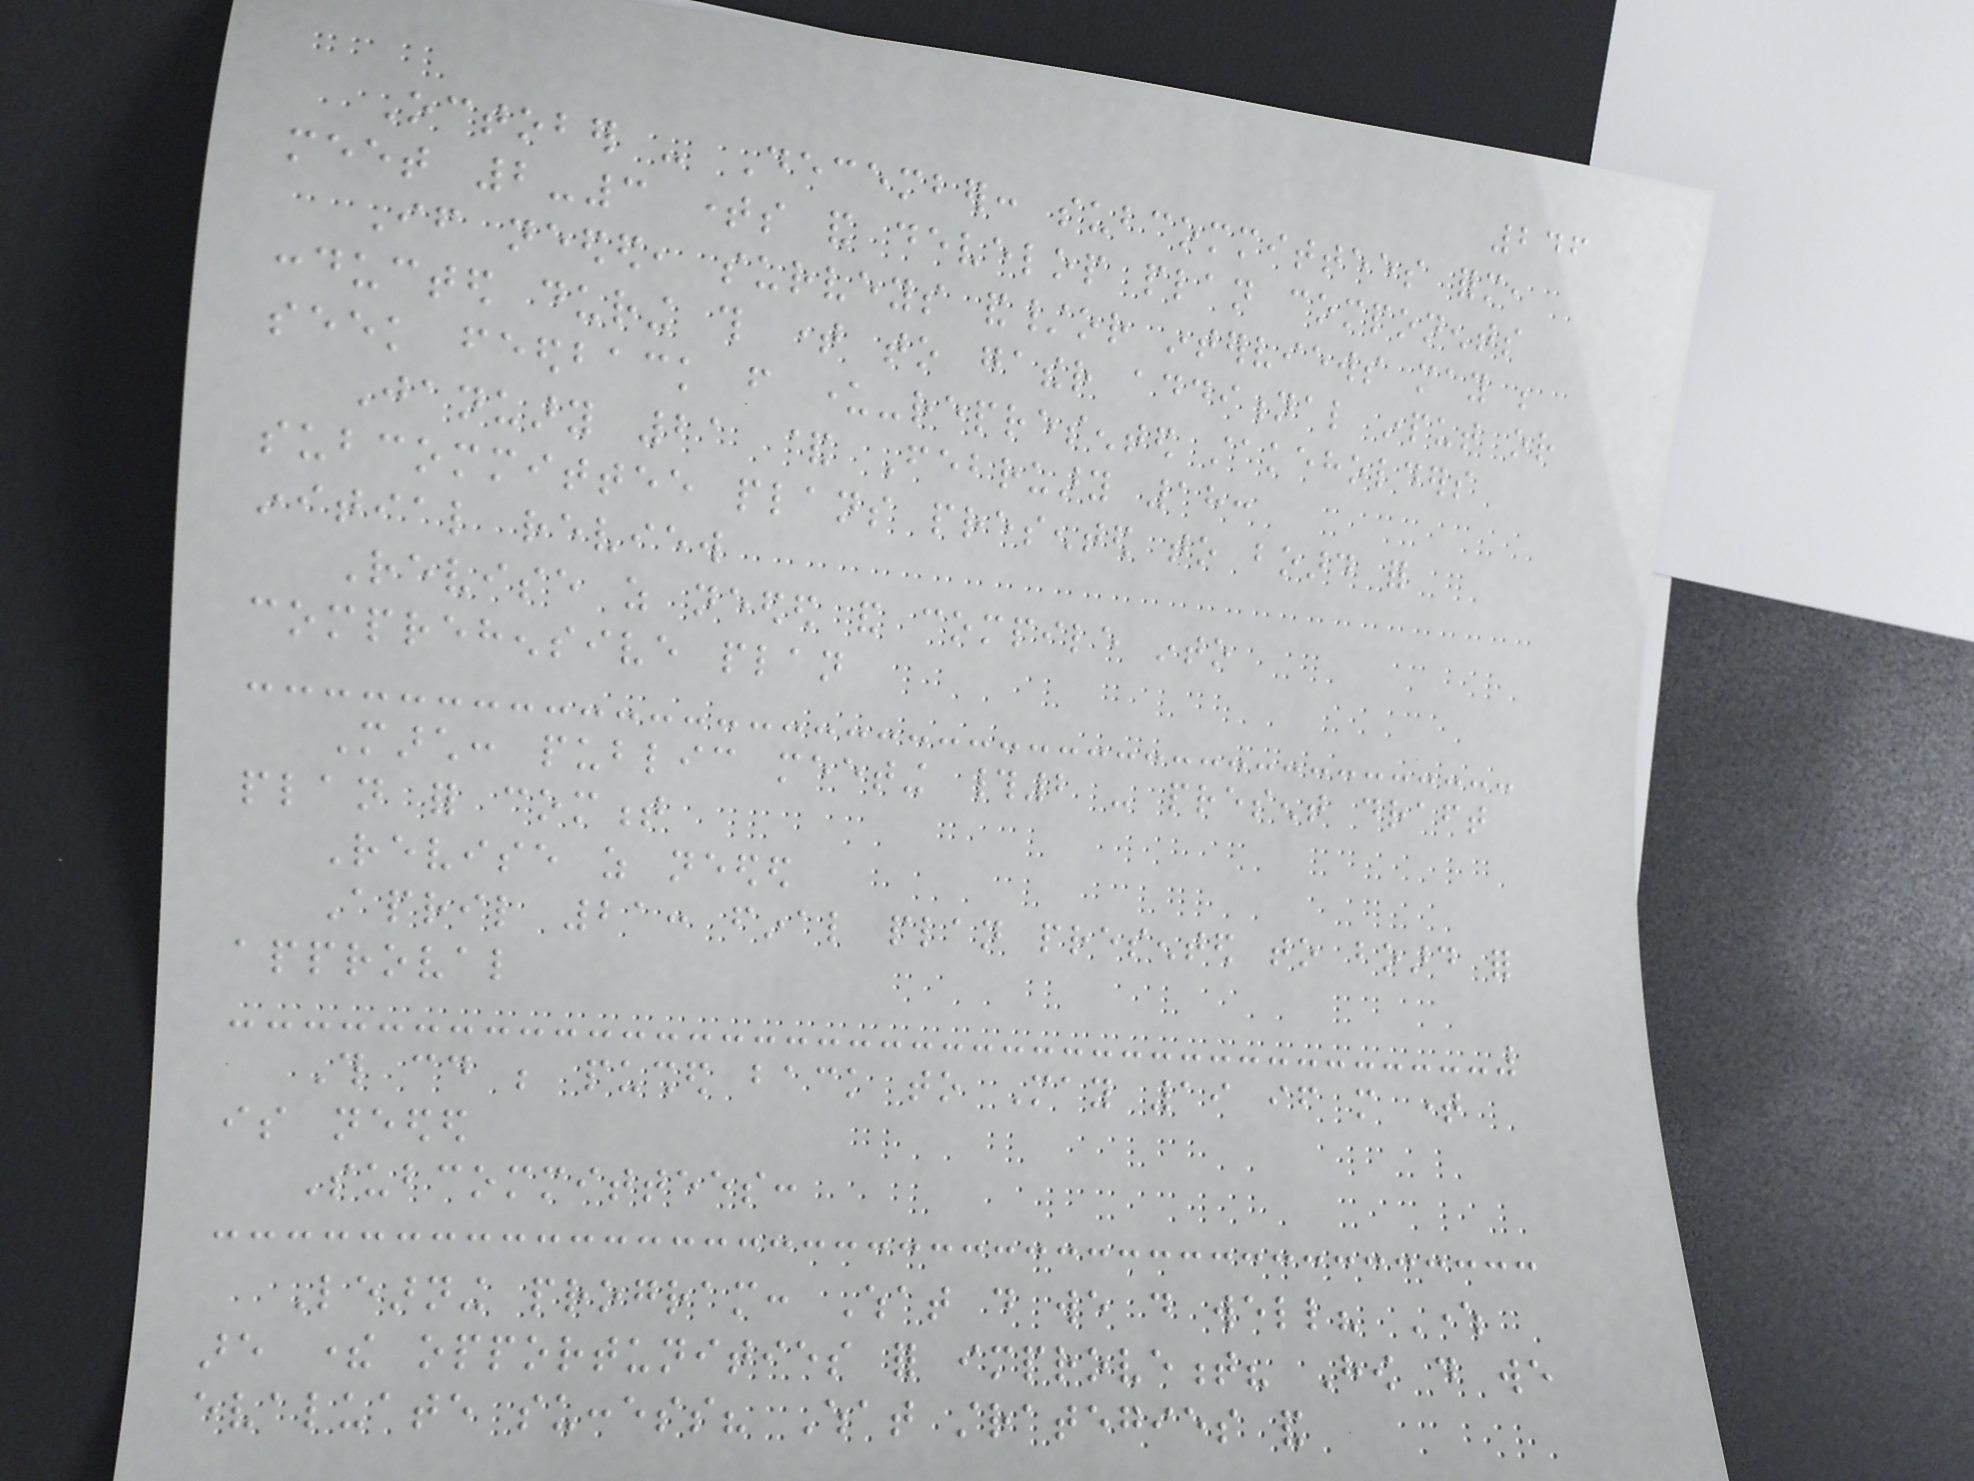246
October - December: subcommittees form,
meet 2-3 times and develop plan components
If needed, surveys and/or interviews may be
conducted during this time to gather additional input or
seek feedback from under-represented stakeholders
January 21 & February 18:
subcommittee plans presented to board for
initial review
Revise as needed and compile into
comprehensive plan
March: public meeting #2 - present draft
plan for comment
Revise as needed
April 21: final plan presented to board for
approval
This could be pushed back to May 19 if more time
is needed
Subcommittees:
Learning program: What do we do well? Where
are there opportunities for improvement? How do we
evaluate success? What strategies and
